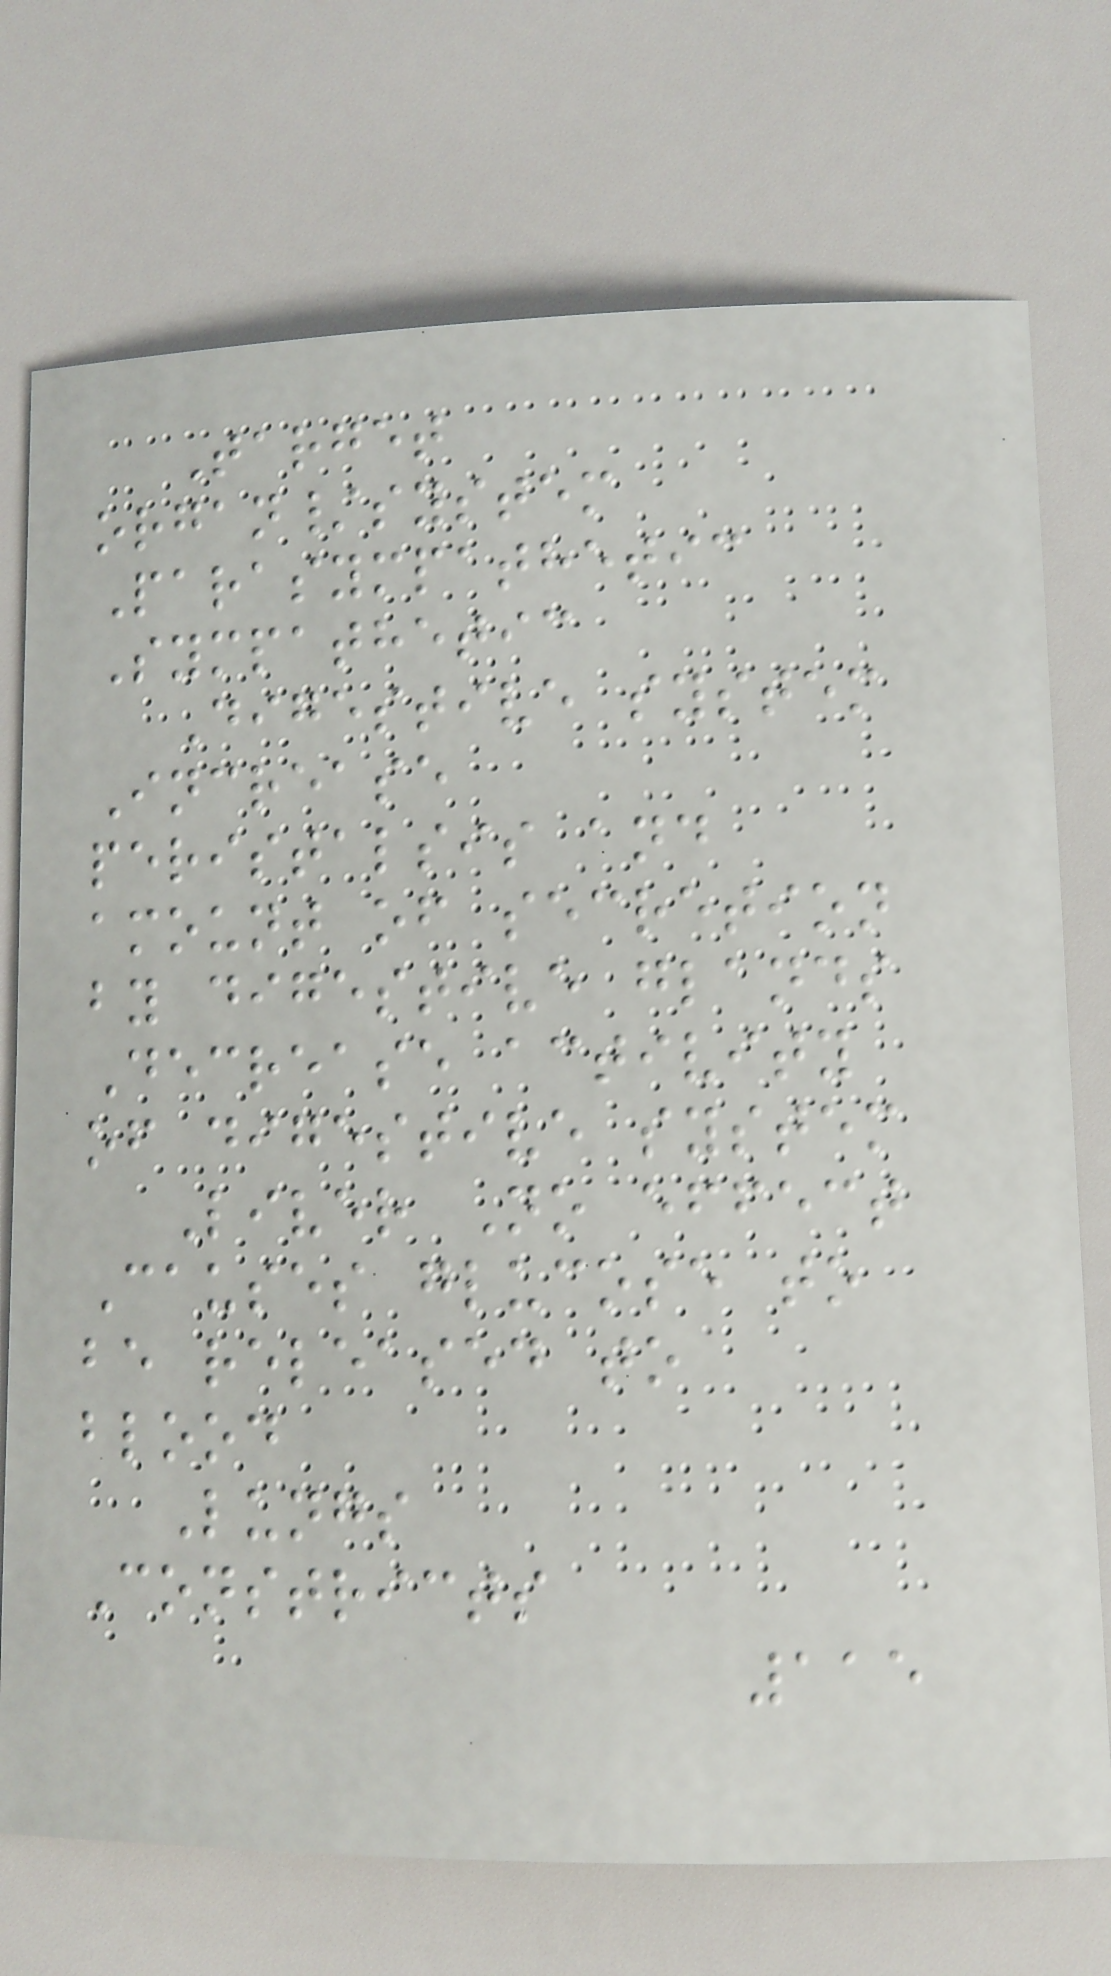Target
organ/system
Parasympathetic
Sympathetic
Digestive system
Increase
peristalsis and
amount of secretion
by digestive glands
Decrease activity
of digestive system
Liver No effect
Causes glucose to
be released to
blood
Lungs
Constricts
115
